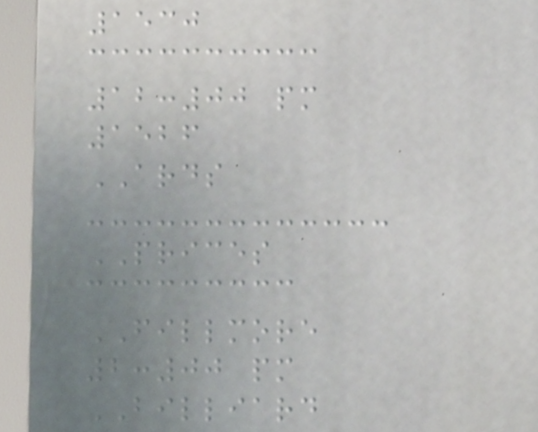1530
12:00 pm
1526
ARDS
PRICES
FILLMORE
2:00 pm
BILLIARD
